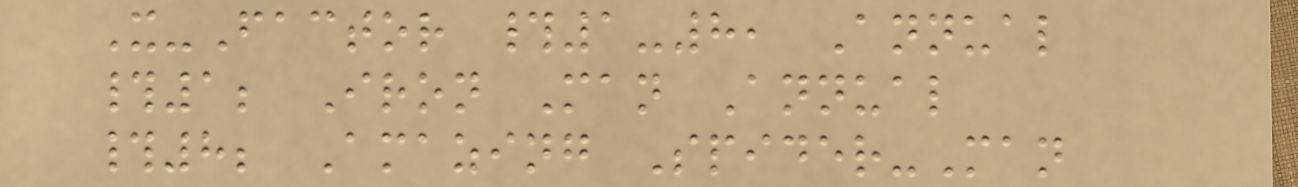X-Factor #1-8, Annual
#1; Iron Man Annual
#8; Amazing Spider-Man
